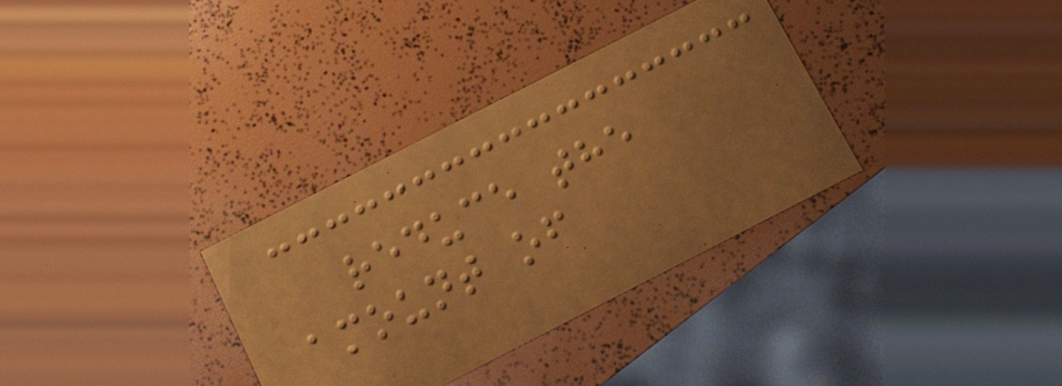reduce the
amount of
